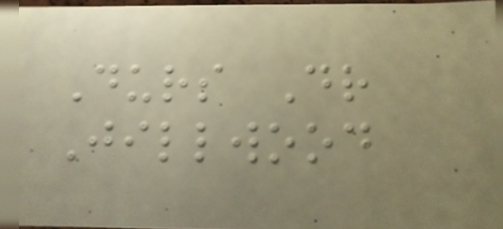Durs Dr
Jillwood
